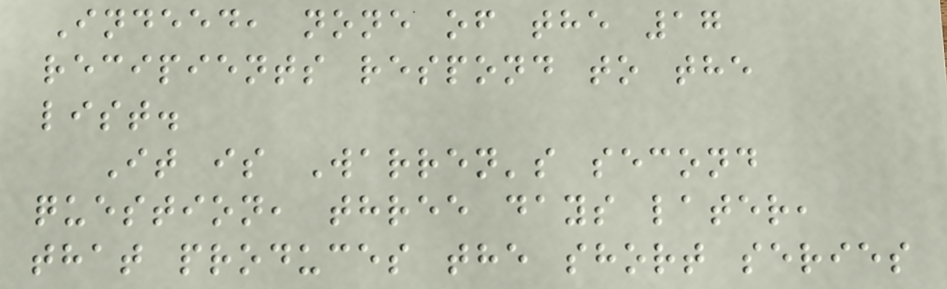Indeed, none of the 17
recipients respond to the
list.
It is Warren's second
question, three days later,
that produces the short series
